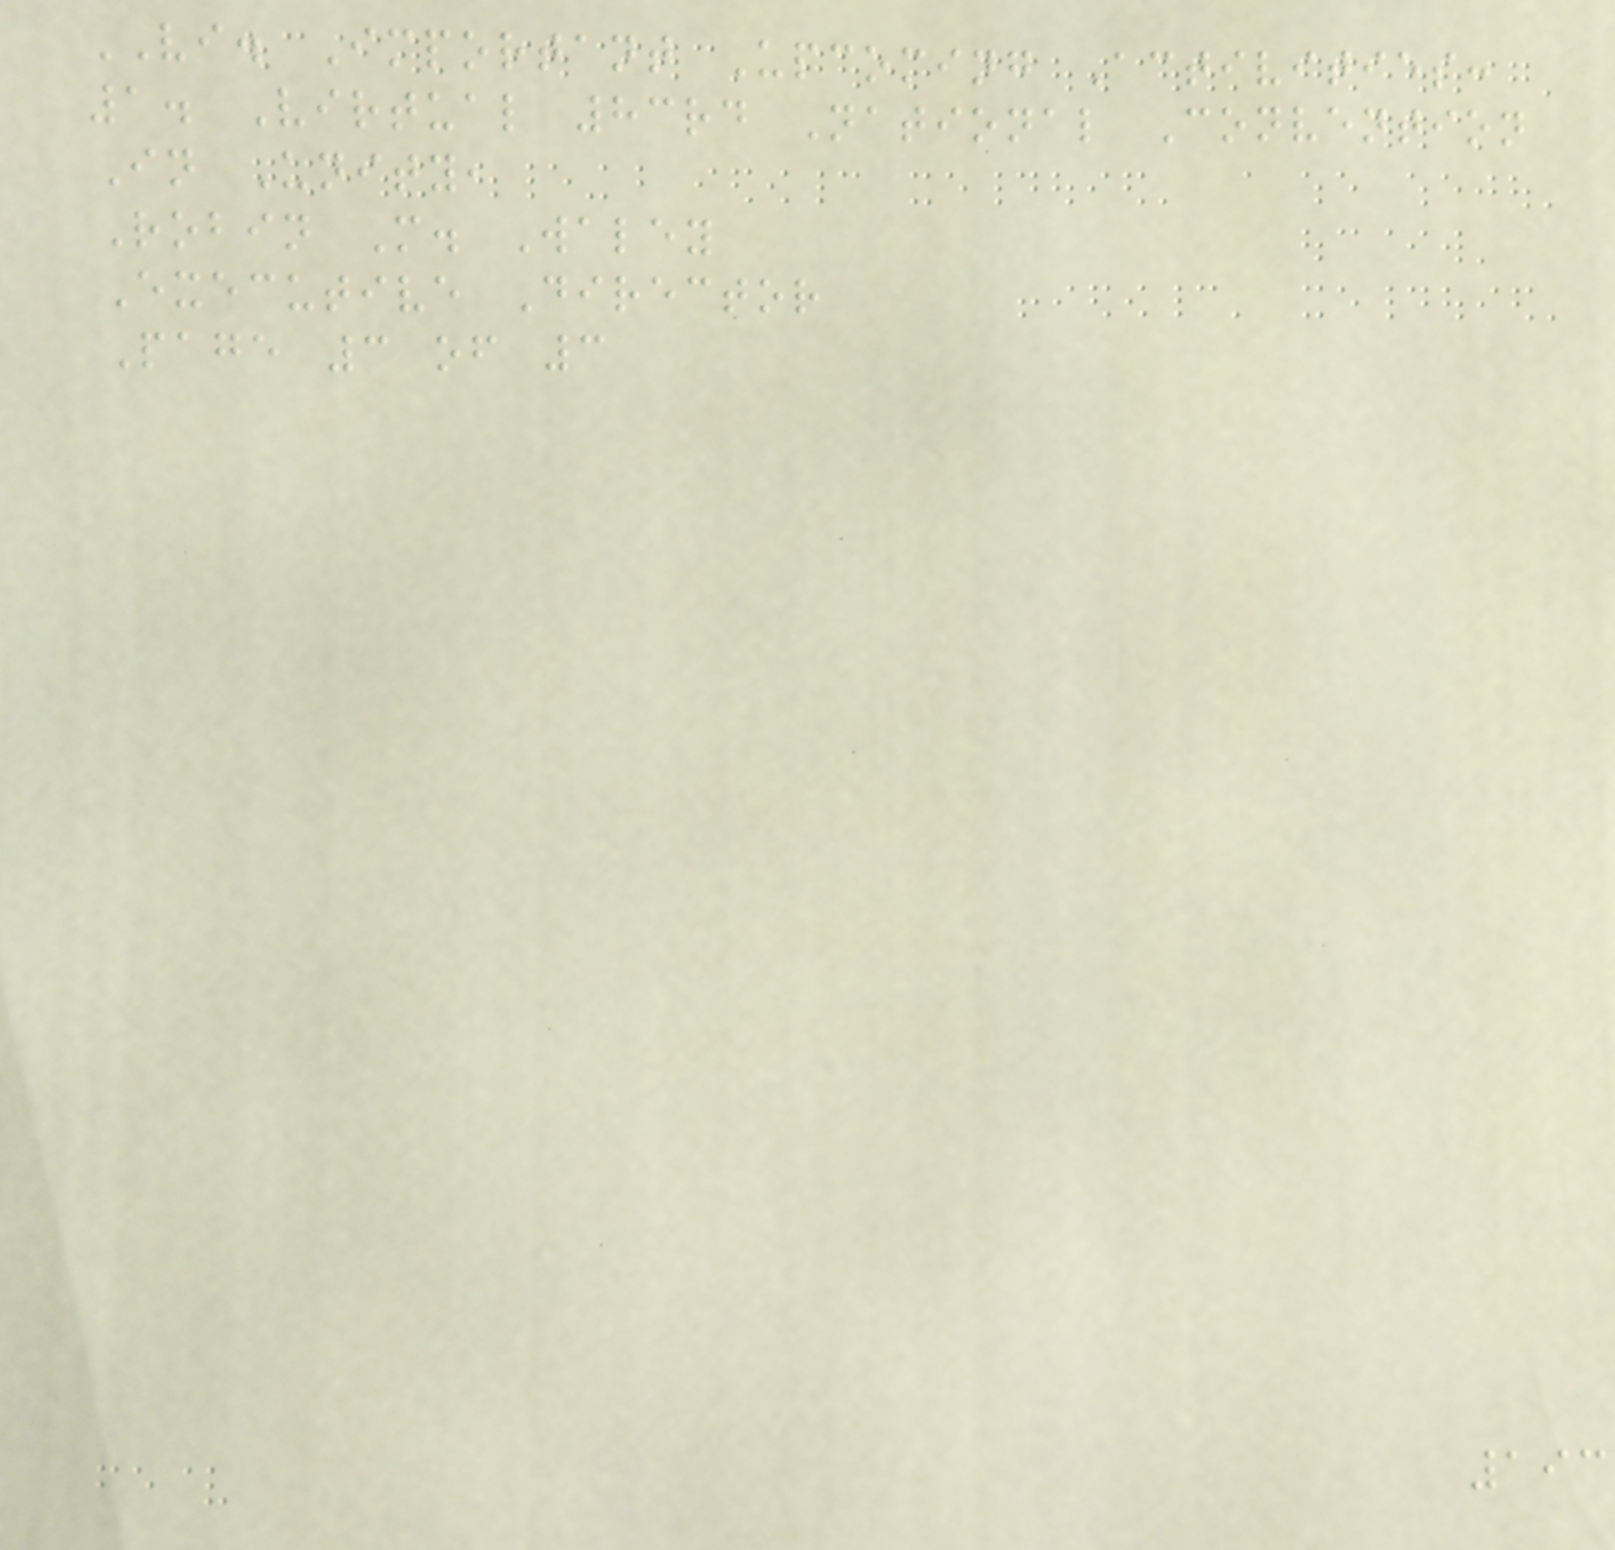VI. Important Upcoming Activities:
1. Virtual 83rd National Convention
In Unity,
Robin M. Waley
Executive Director
Page 3 of 3
193
